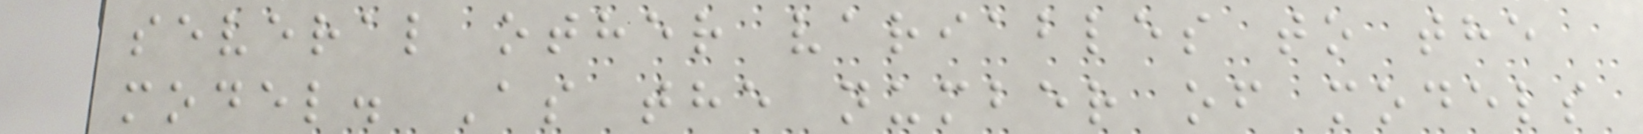several other variables to the
model. As the number of models
